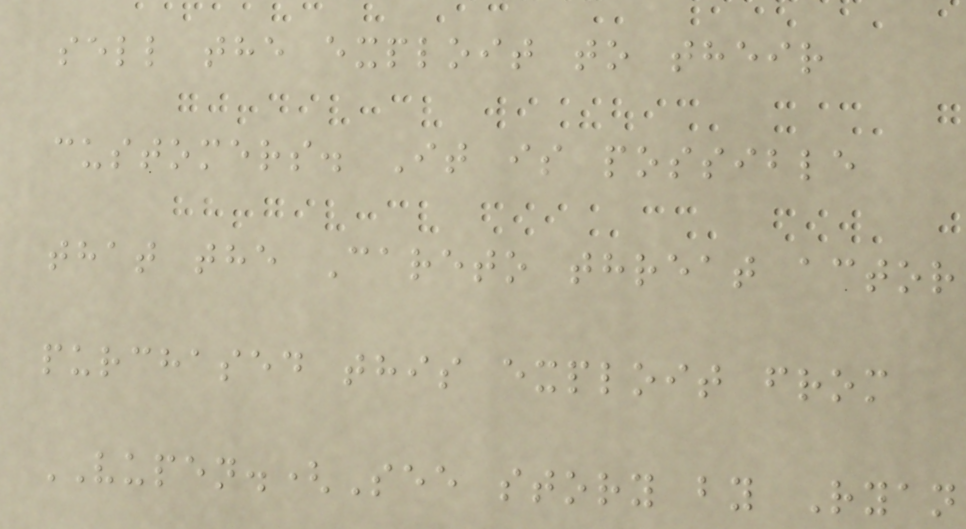sell the exploit to their
customers. It is possible
that the Careto threat actor
purchased this exploit from
VUPEN.(See story by Ryan
